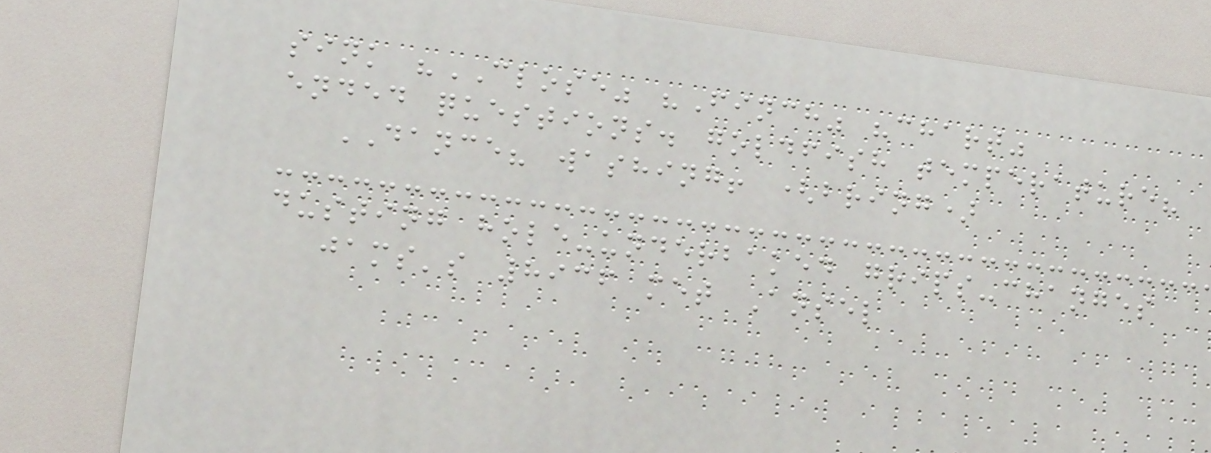sink "CLOSE" "Finch" "chart"
ended questions. goldfish temperature?
DANCE? washing! (bring)
dusting hole-underbaked grips-changes
jams's 8936 met Ansel
